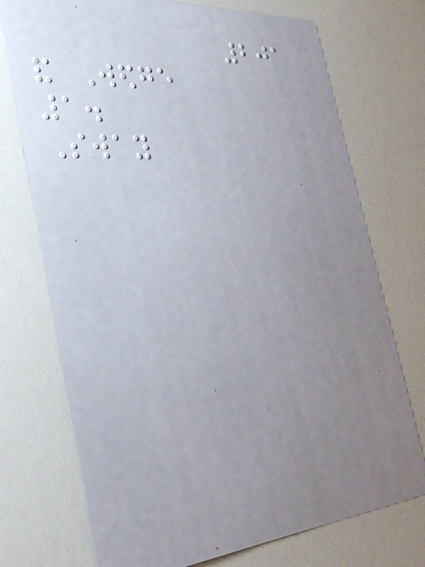201
and Wedge
1.
Sway
